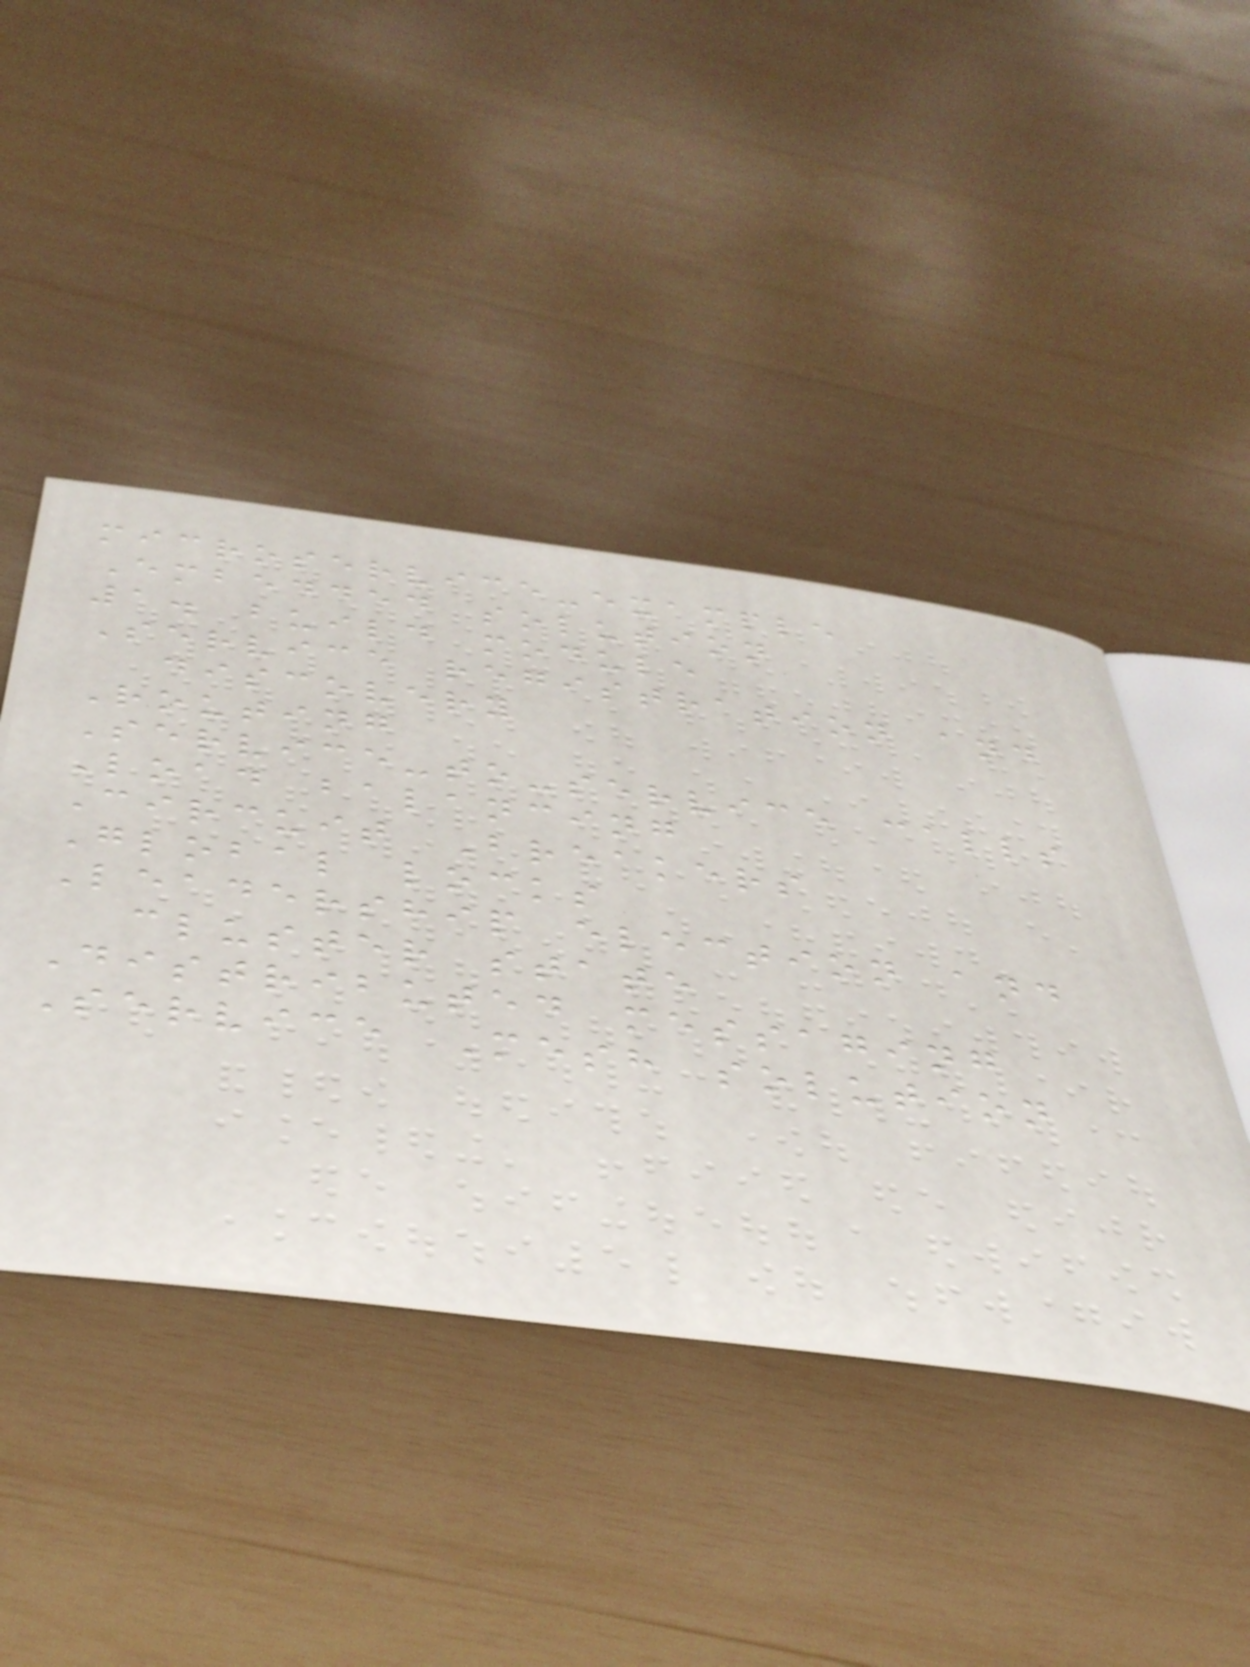microservice-example
Embedded solution
1. build module
Service registration and
discovery
Routing
Service-to-service calls
Load balancing
Circuit Breakers
Global locks
Leadership election and
cluster state
Distributed messaging
Service Mesh solution
